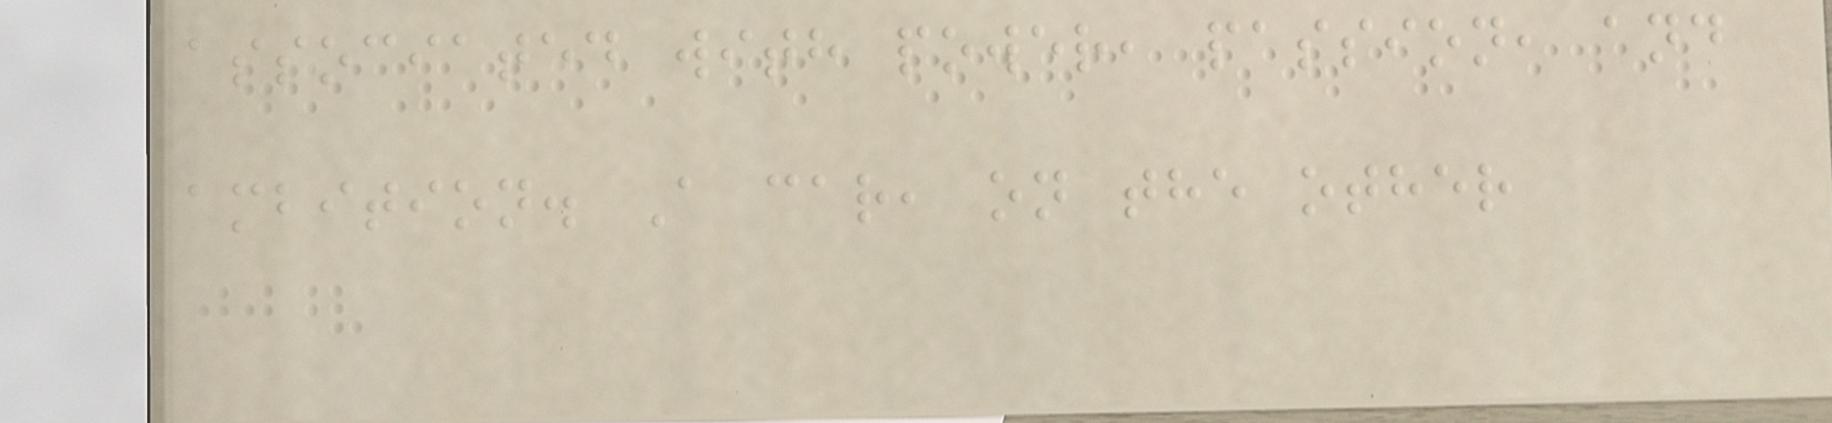associated with power, passion, and
ambition. A car, on the other
